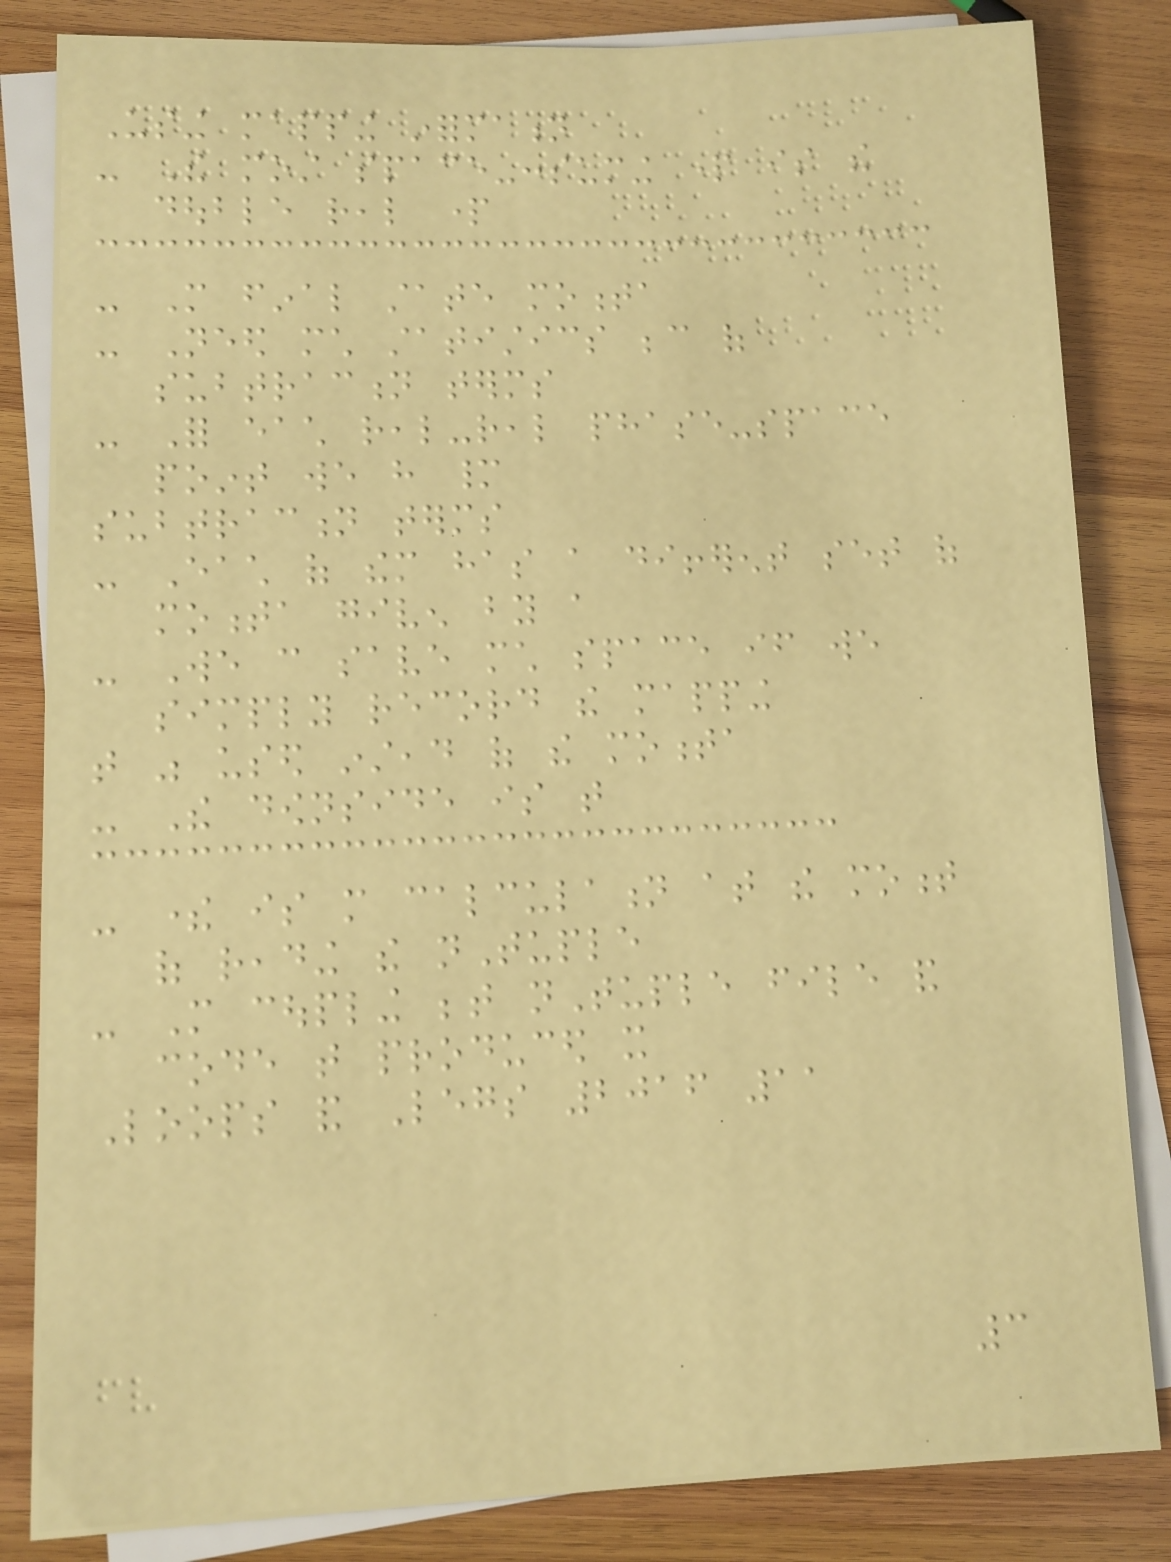Using mapping information
- The most space-consuming part is the
double real part
- More final state momenta
- Need much statistics because of
subtraction terms
- For each real-real phase-space
point we have many
subtraction terms
- Each of them has a different set of
momenta given by a
- We can save much space if we
simply record the mapping
that was used instead of the momenta
- The downside is that
- there is more calculation at the moment
of reading the nTuple
- More coupling between nTuple file and
code that produced it
Loops and Legs 2016 11
3
